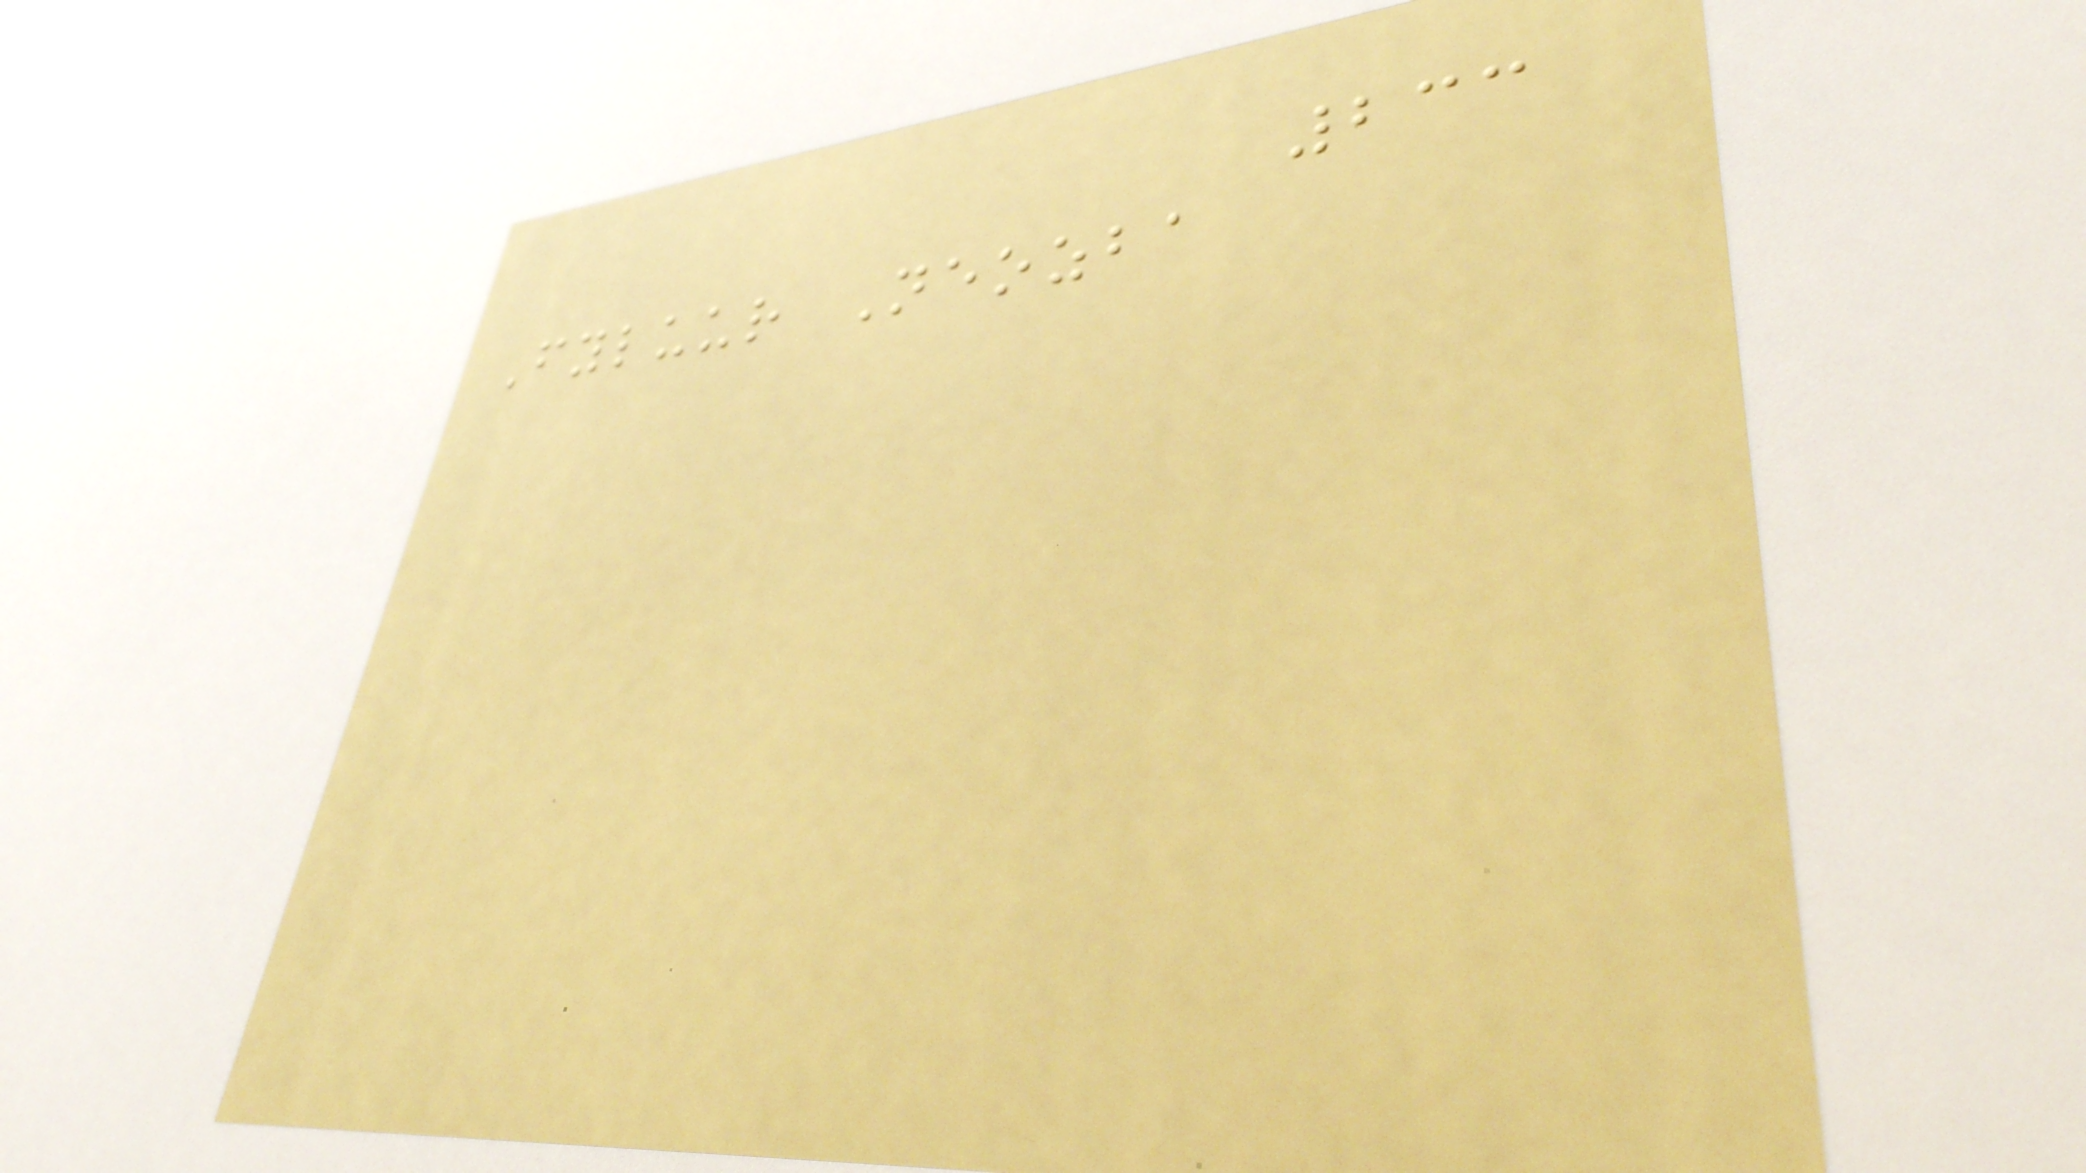233
Fyluur Neozba
